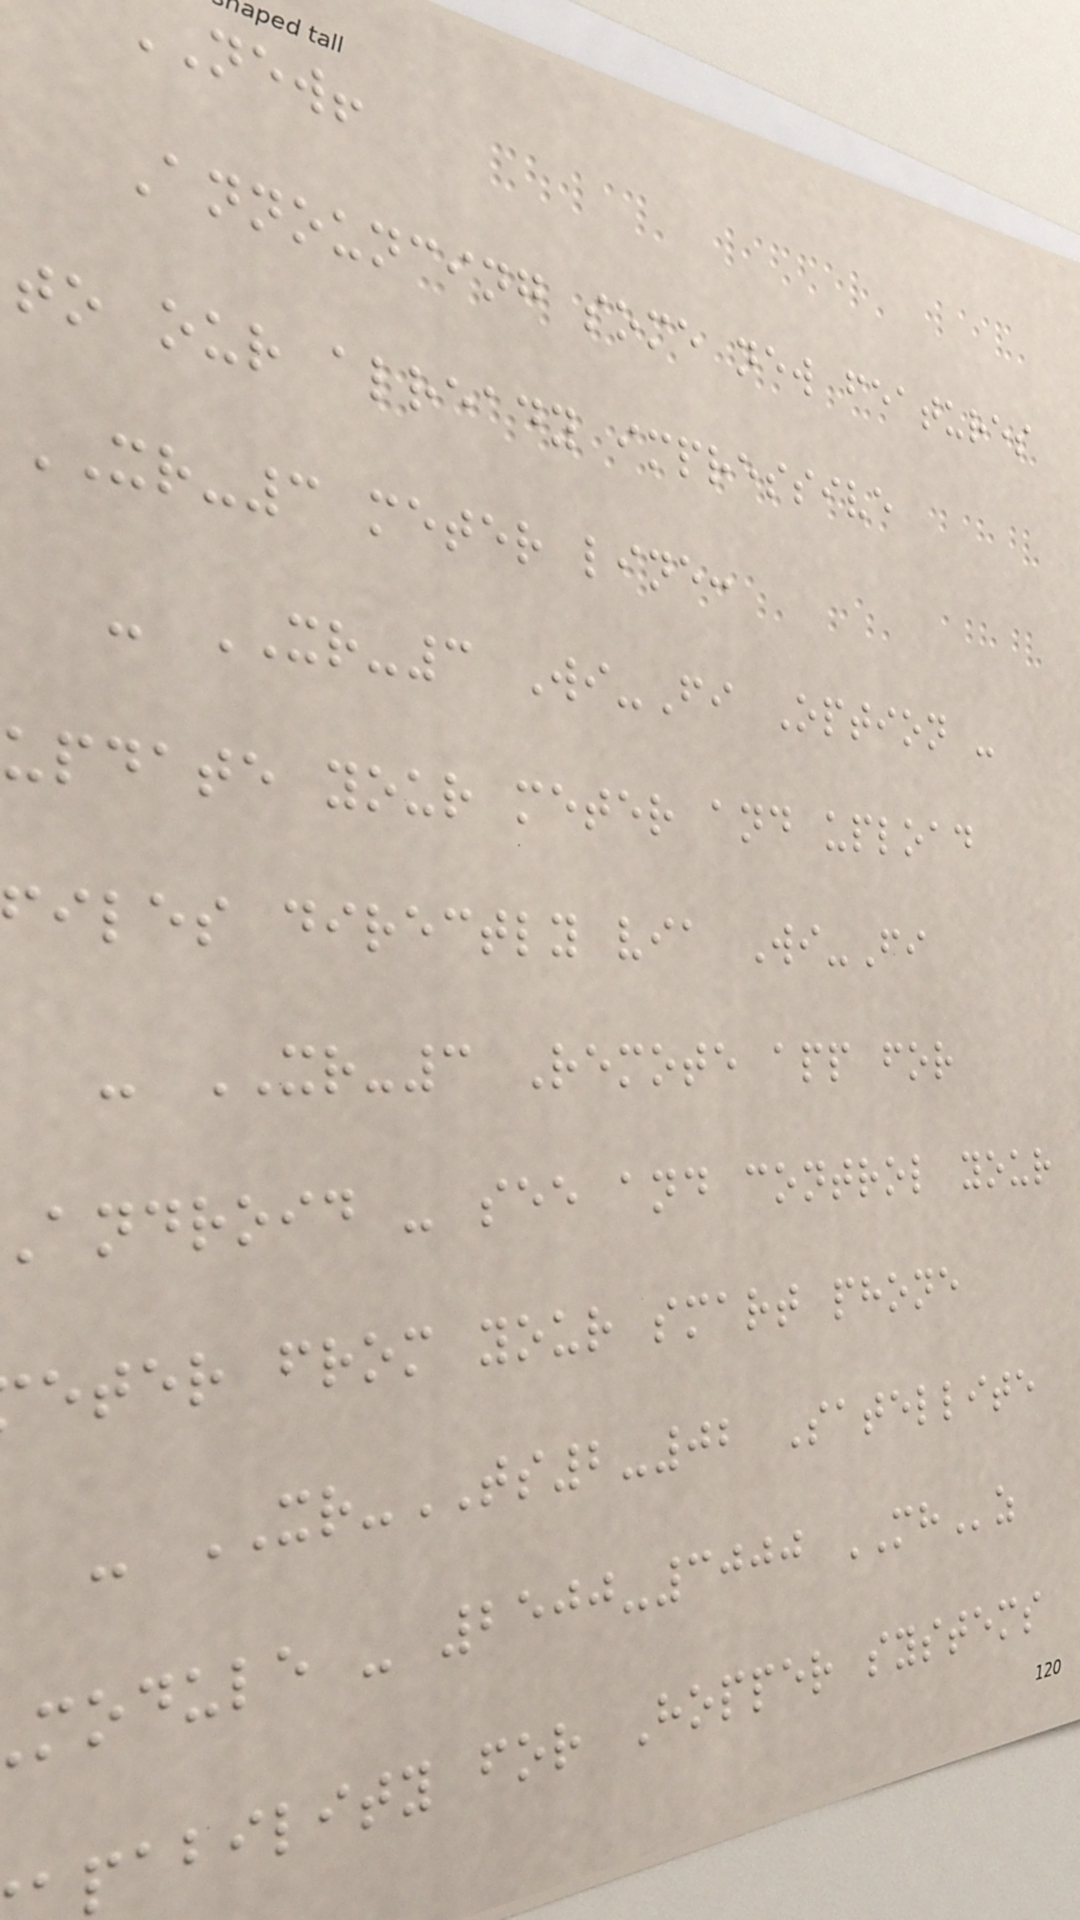new!
Announcing some new features
to our already impressive
XR-3 meter line:
- XR-3 Wi-Fi Option -
update your meter and upload
files directly via Wi-Fi
- XR-3 Remote app for
android - see and control your
eter from your smart phone
- XR-TS2-02 Satellite
module - 2500-3000 MHz
pability for Hopper systems
